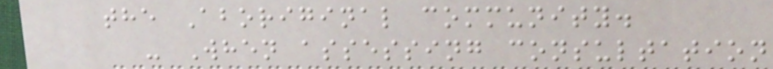the Aboriginal community.
- When assessing consultation
